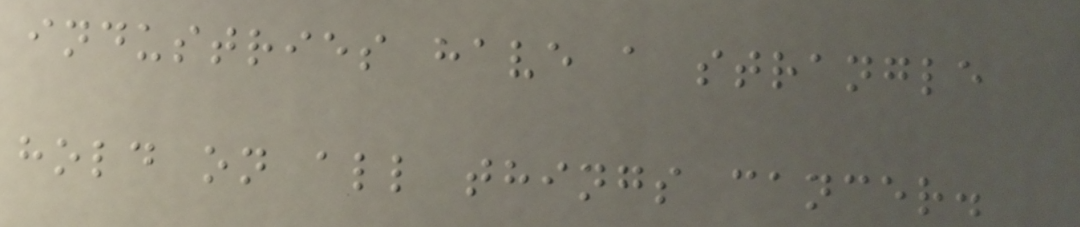industries have a strangle
hold on all things cancer.
